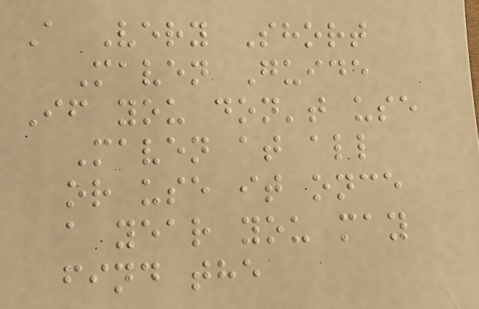A Very Short
Maven Guide
If you don't use
Maven at all
or use it once
a year you may
find the
